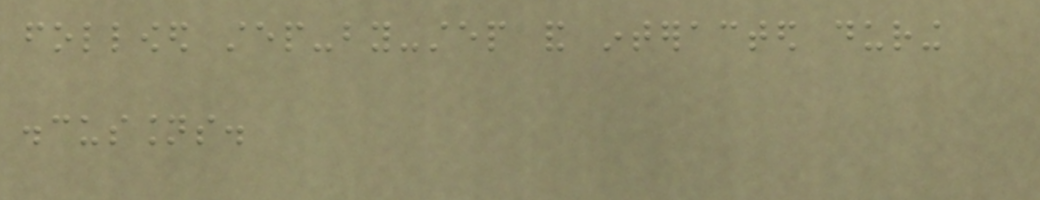followed step-by-step and interacted during
discussions.
